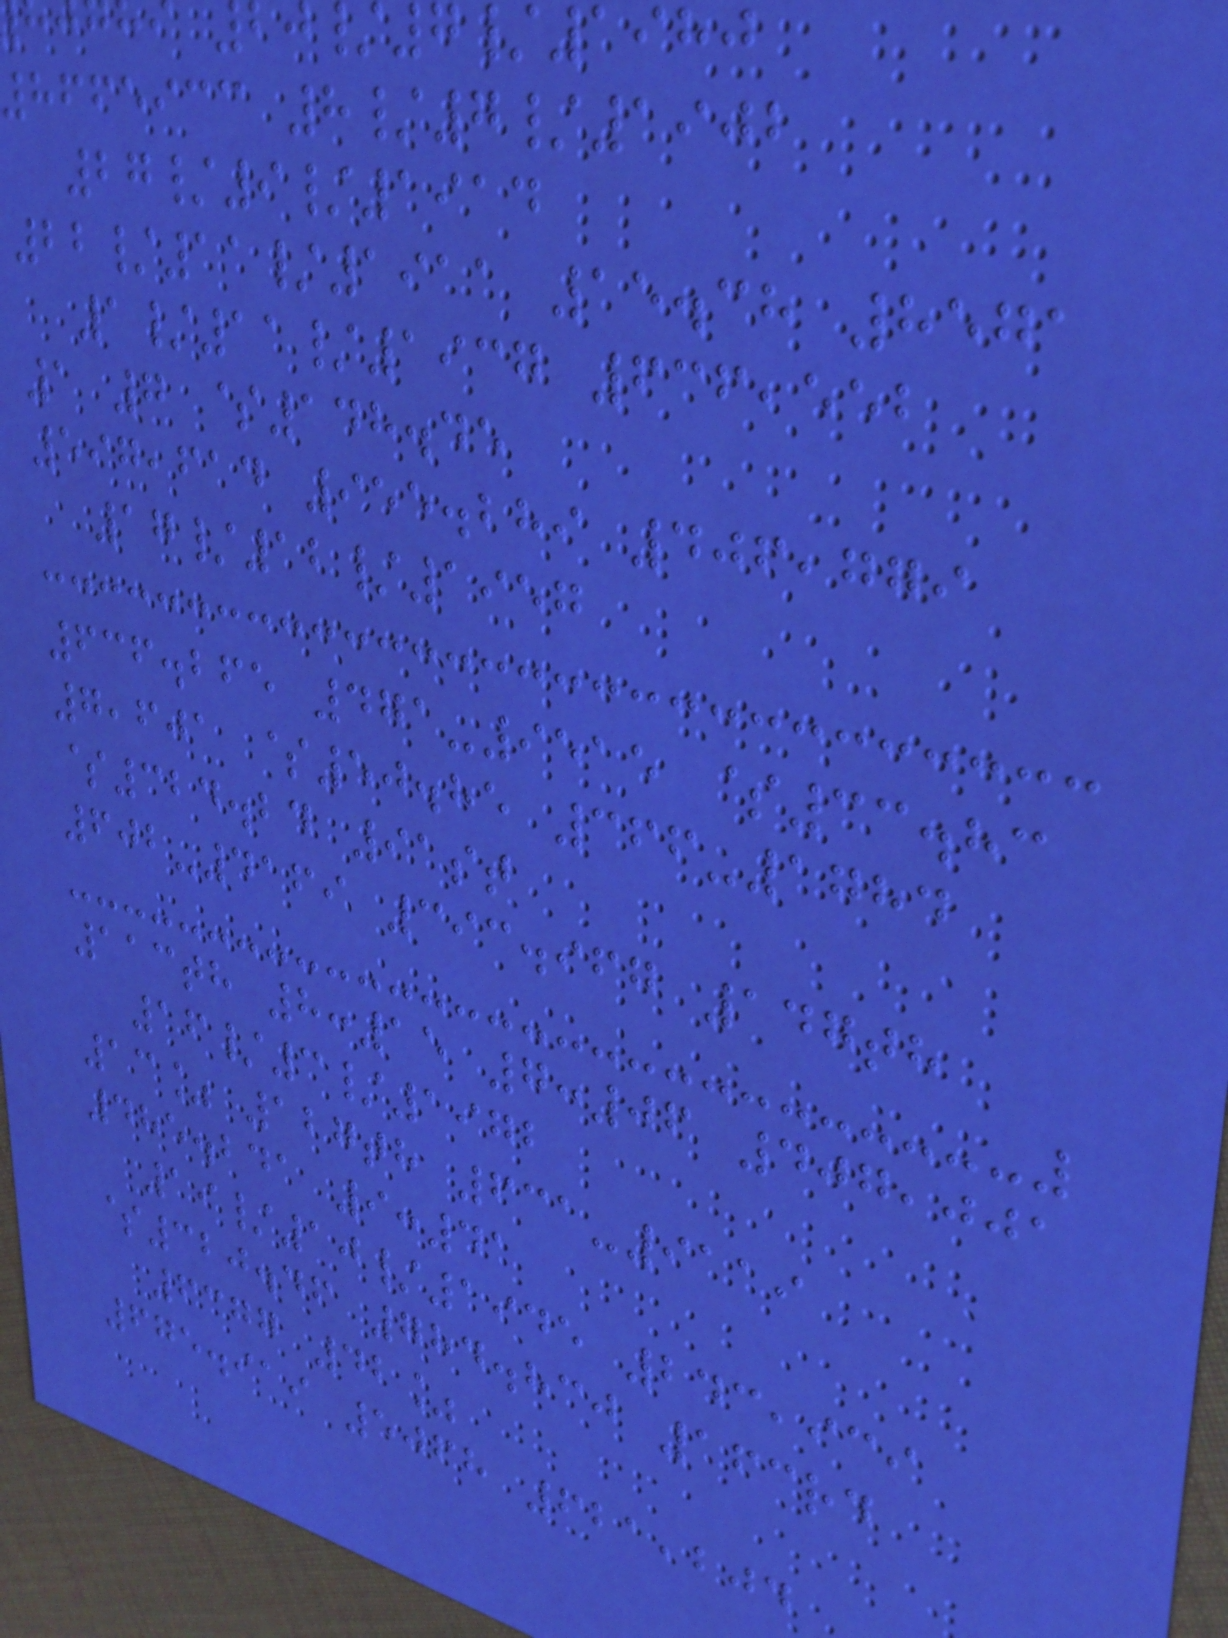/7/1980
hffeicc 8/7/1902
27/9/1914
22/11/1911 15.38 8571
1/11/1937 636,552
1 7 $148.45
597,614 955.289 406,779
17/12/1957
636.265 471-9515 $33.83
7,601 $50.85 366-1784
$324.24 91st
602-4169 393.967 147th
113th 8:15 7:06 407,001
16/3/1972
13% 127th 631-9119
485.241 9:41
19/10/1945 243,939
$320.46 784.830 163rd
6377 42%
675.919 5068 621,204
